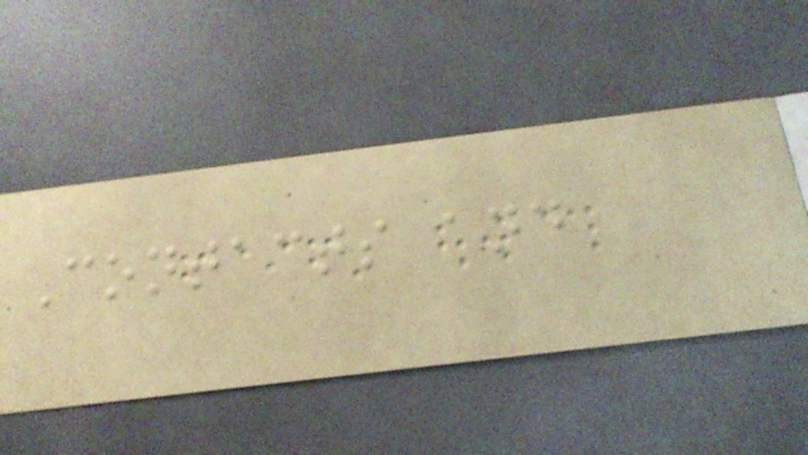Contacts and
